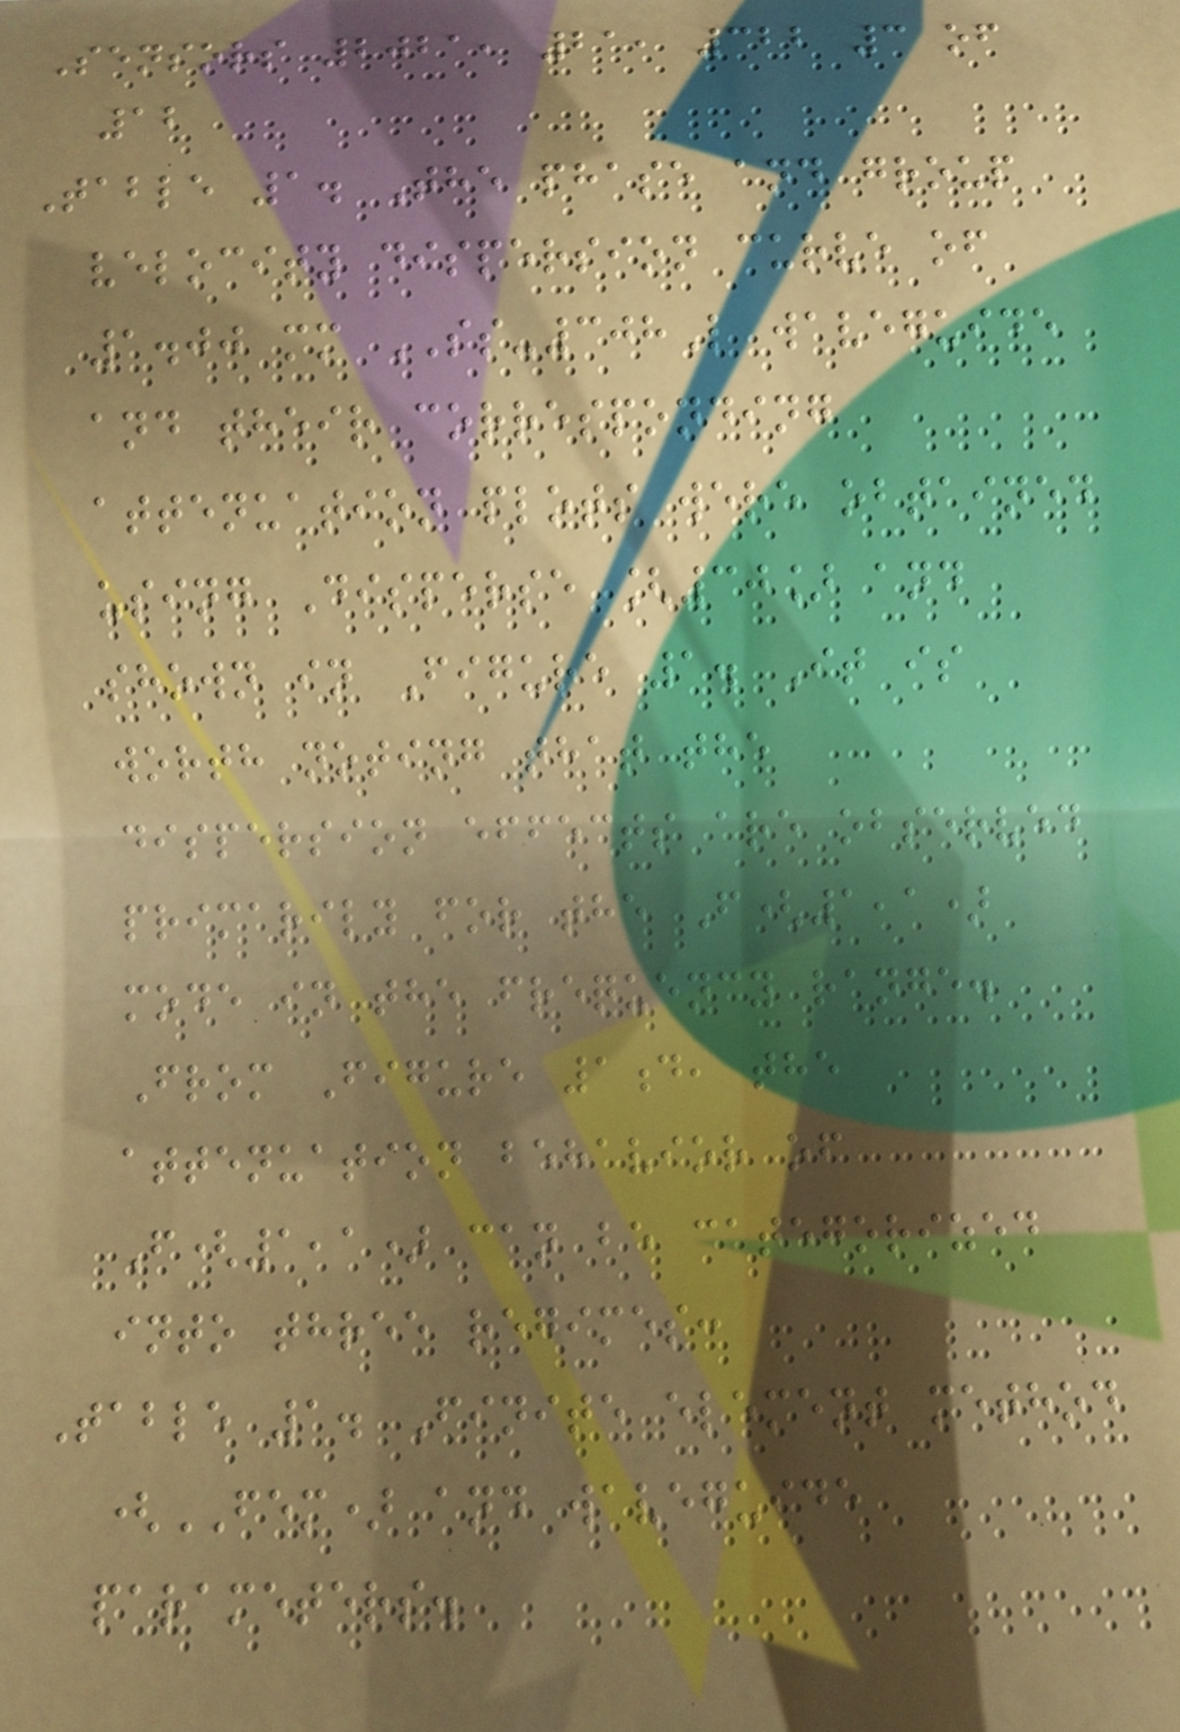Sensors 2021, 21, 322 3 of
12
Table 1. The phase and group
velocity dispersion curve of
1.00 mm SS-308L waveguide
and their corresponding
attenuation plots were obtained
using Disperse [30] and
shown in Figure 1. It is
worth noting that the
dispersion effects are observed
primarily for the F(1,1)
mode in the frequency range.
From Figure 1d, the
attenuation behavior of
F(1,1) can be categorized
into three regimes:
Table 1. Finite element method
(FEM) and waveguide
parameters.
